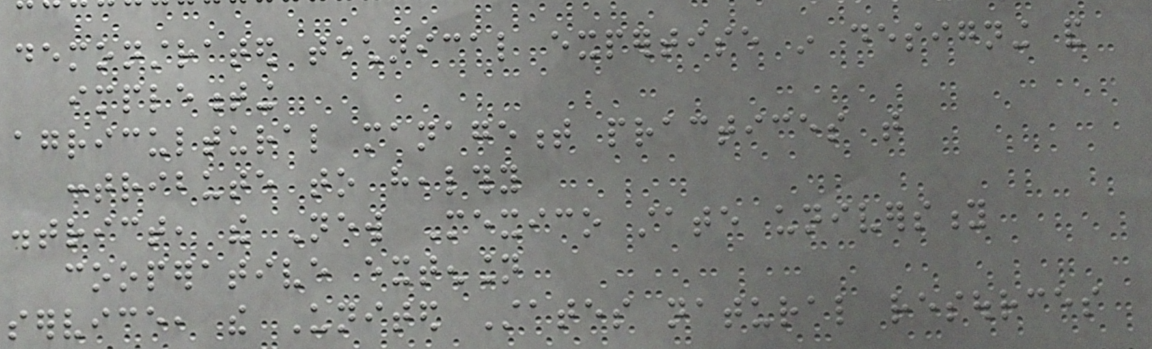demonstrated technical expertise in designing and
implementing
agricultural management practices that
contribute to healthy
district, the New Mexico state university
cooperative extension
service, the United States natural resources
